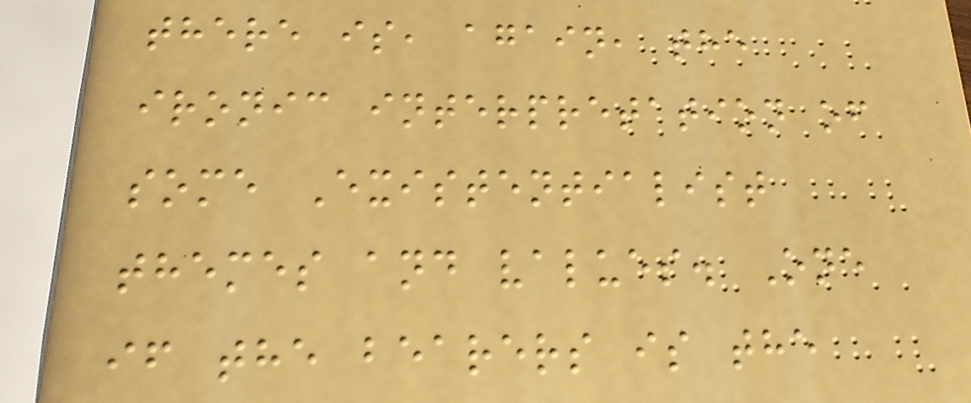there is, again, the
ironic interpretation of
some Existentialist
themes and values. One
if the bearers is the
